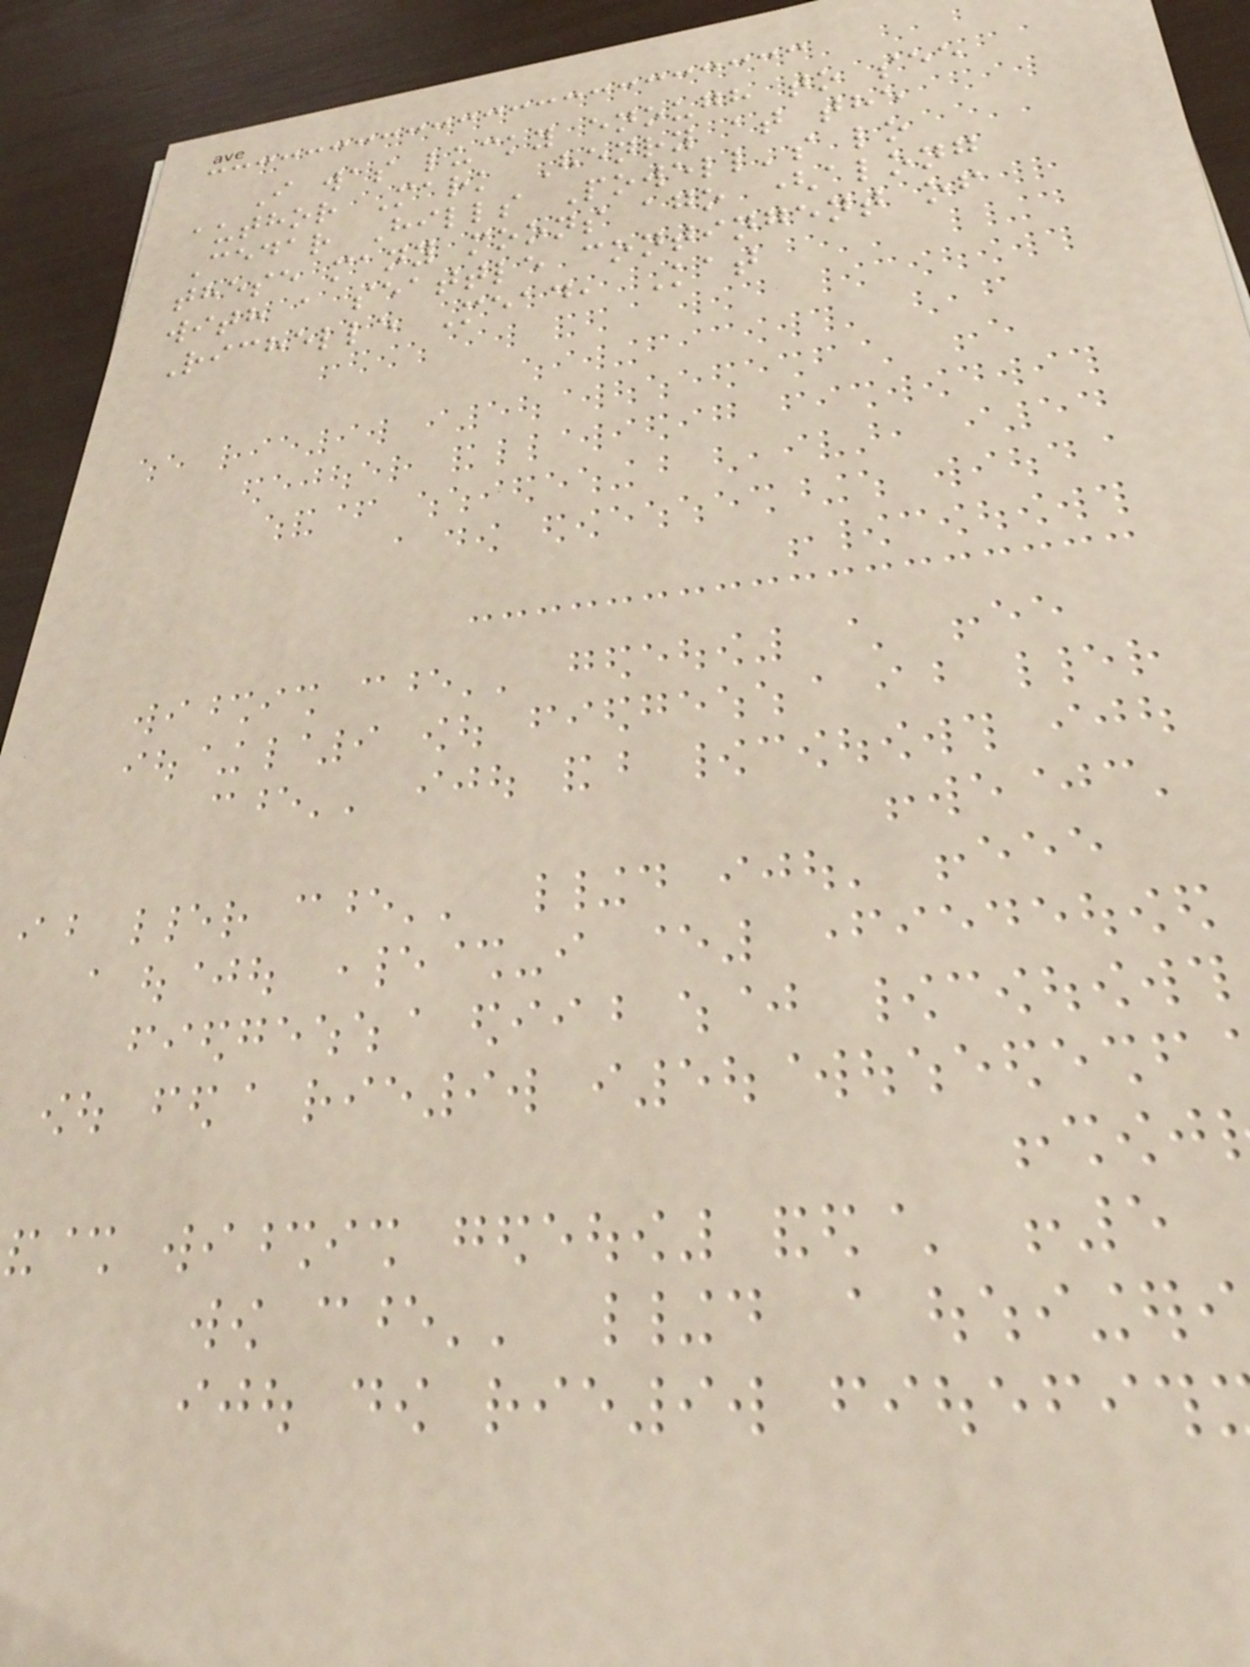I was lucky enough to see
author Mark Henry at the
Cedar Hills Powell's lo
these many moons ago (along
with a seattle contingent of
Richelle Mead, Kat
